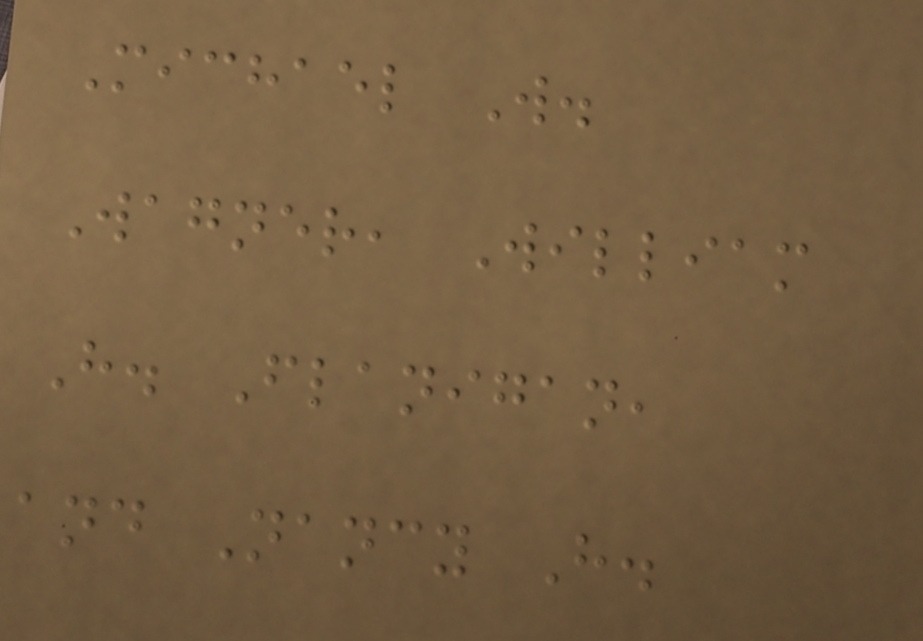Michael W.
Wagner, William
H. Flanigan,
and Nancy H.
